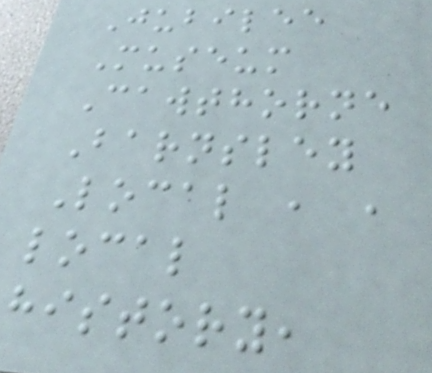Jubilee
Museum
Cawthorne
Barnsley
Local , ,
local
history,
